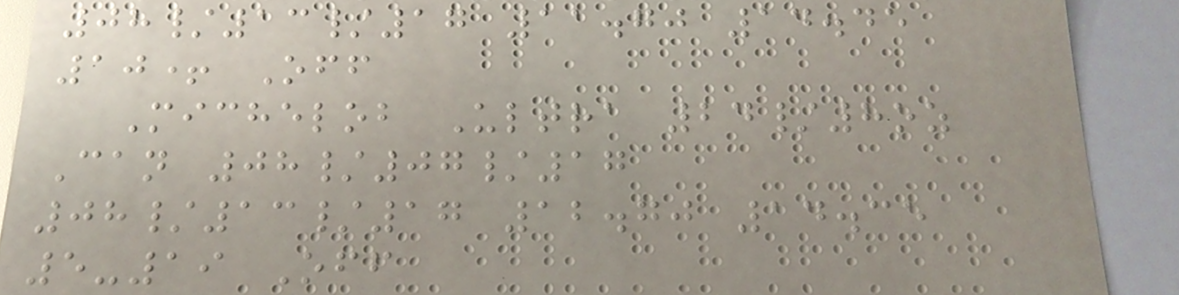08/13/17 11.70 14.45
10+ Off
Michelob Ultra 24/8oz
Can 08/07/17
08/13/17 12.70 14.35
5-19 Off
